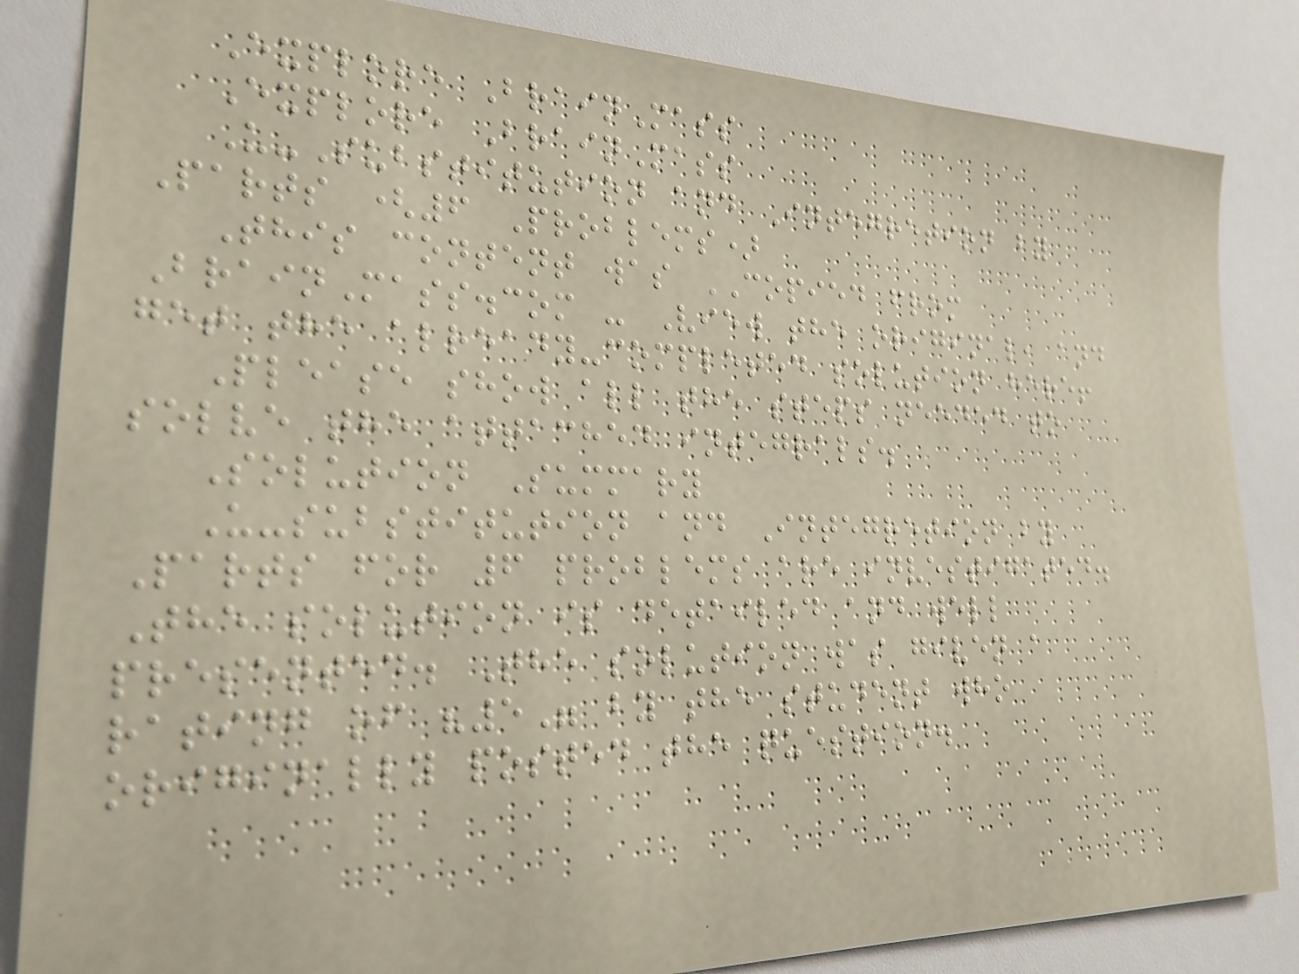Explore BrainMass
Explore BrainMass
U-Substitution and Integretion by
Parts (6 Problems)
This content was COPIED from
BrainMass.com - View the original, and
get the already-completed solution here!
Please show all the steps needed to
solve the attached integrals.
Solution Summary
U-substitution and Integretion by
Parts for 6 problems are investigated.
The solution is detailed and well
presented. The solution was given a
rating of "5" by the student who
originally posted the question.
